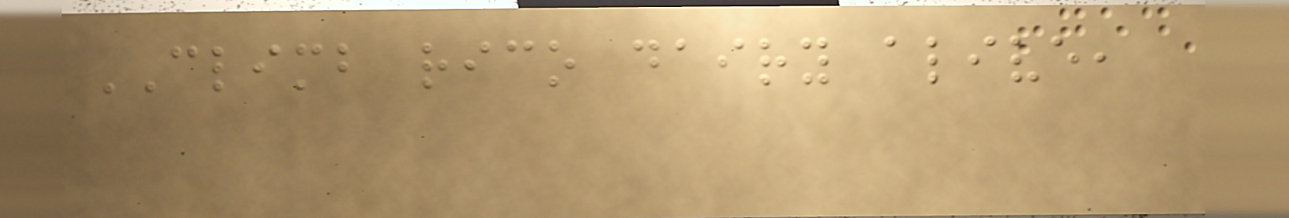CLIMB rico dairy alive,
